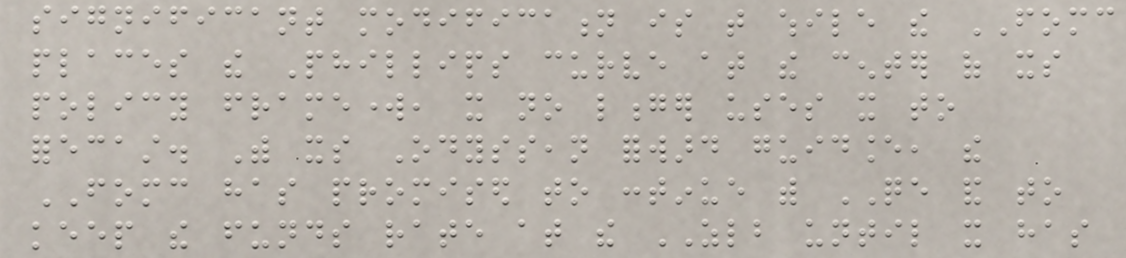significant modification is that while the FOMC
places the Phillips curve at the center of its
policy framework, it no longer uses it to
forecast. With its Odyssean forward guidance, the
FOMC has promised to continue with QE and to
keep the funds rate at the ZLB until it has
